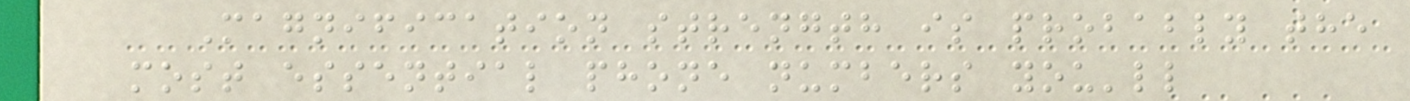Magnification strength is probably the
most essential phone numbers you'll
